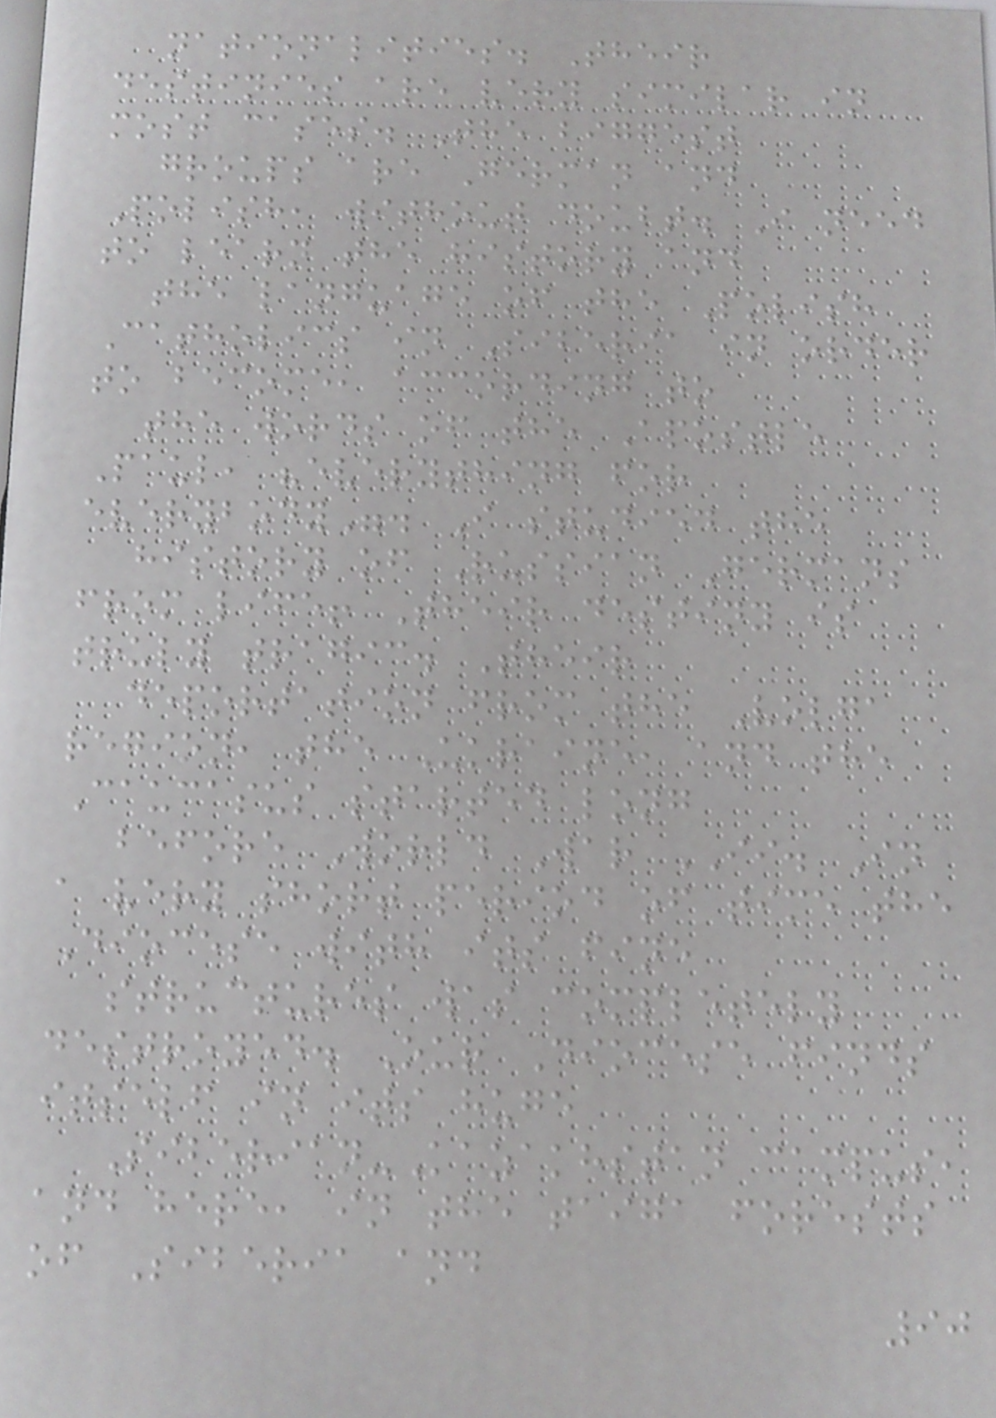nationalities. Their
destinies are very similar in
most cases. The biggest
groups are German and
Polish, without doubt. I need
to learn the history and
the language of the Polish
Catholics in Siberia in order
to become, according to
the words of the Apostle
Paul, "everything for
everybody". I studied the
history of Russian Germans
from life! Their destiny is
truly tragic. Their
deportation from the Volga
region, the Ukraine, and the
Caucasus started long
before World War II. In
a very short period of time the
Diocese with its fine
structures was completely
destroyed. Our Diocese finds
itself in its huge
Siberian-Kazakhstan campus,
and here, in the taiga forests
of Siberia and
90
